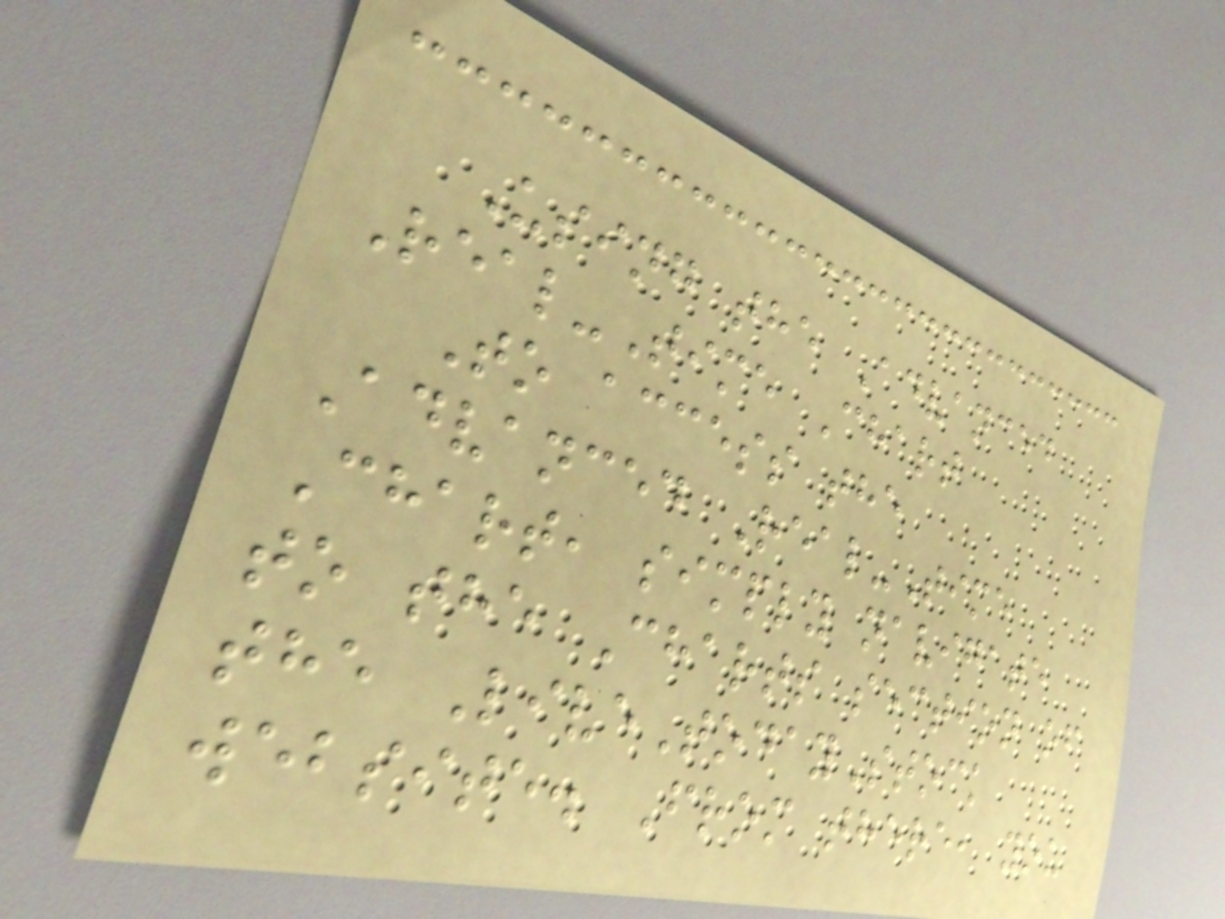Using the Advanced
Real-Time Chart
To access the
Advanced Real-Time
Chart, simply navigate
to the Charts section of
the LiveTodayStock
website. From there, you
